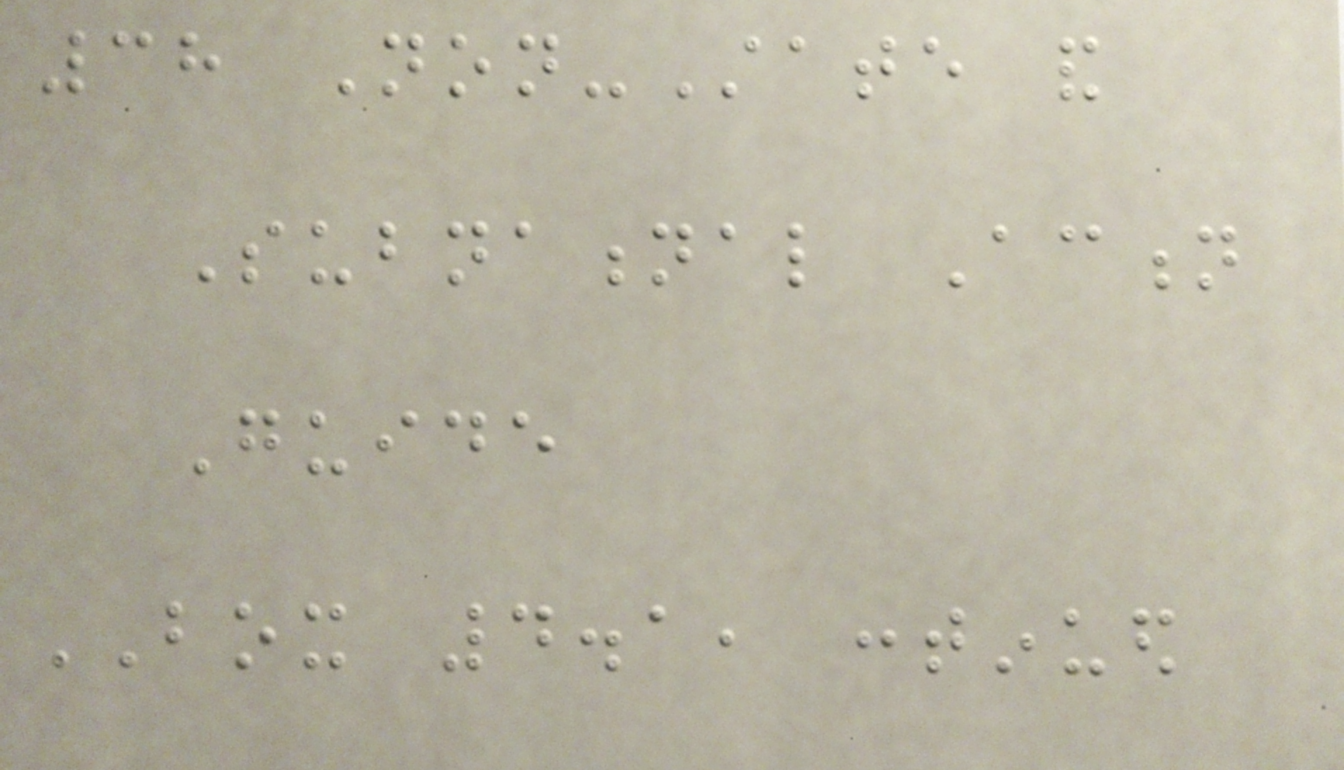38 Non-State and
Subnational Action
Guide
BOX 4.1, continued
